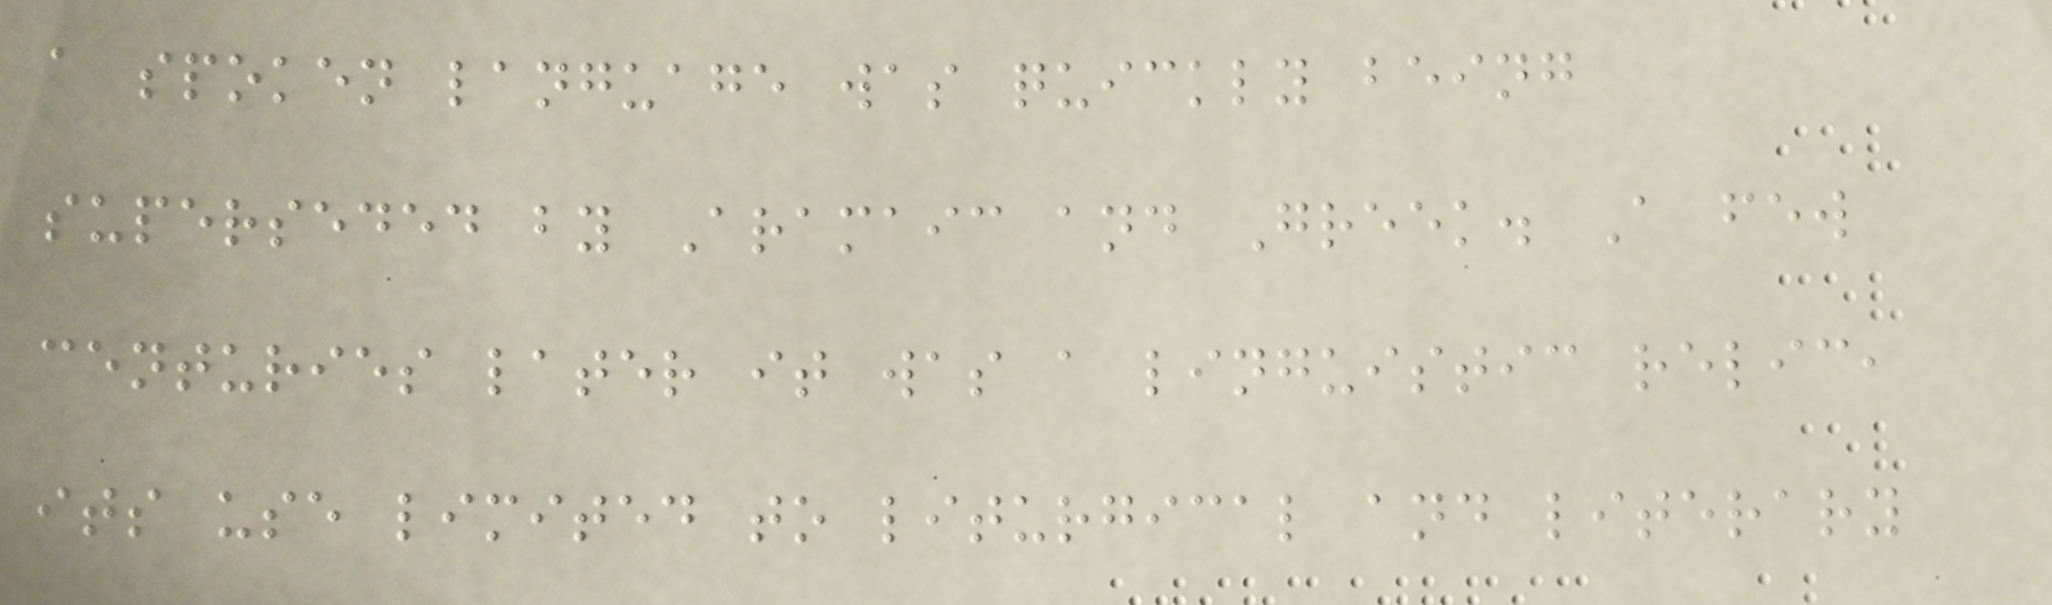a spoken language was quickly being
superseded by Aramaic and Greek. A few
centuries later it was a linguistic relic,
its use limited to liturgical and literary
